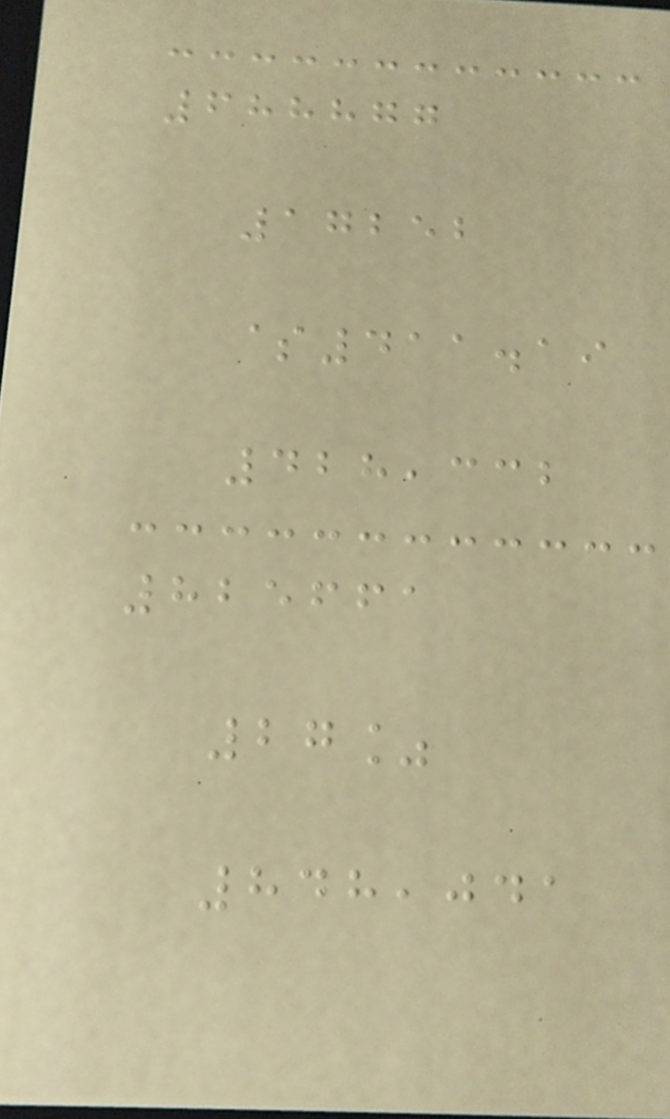688877
17252
$411.19
428,332
825661
27%
848,041
